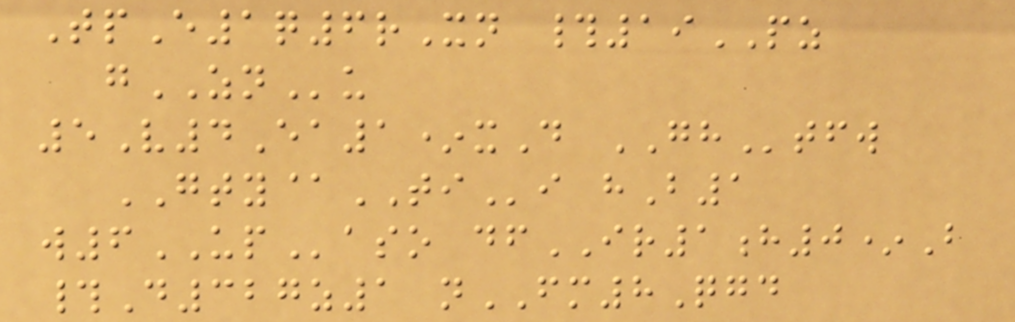TpE1q6rXn #19PZ
gZNu
5V4Ea1*xD GHtfw
GTY@TIi hB1
w6UPaso dfIR1h0*B
#D327z1 nFM8Qgd
